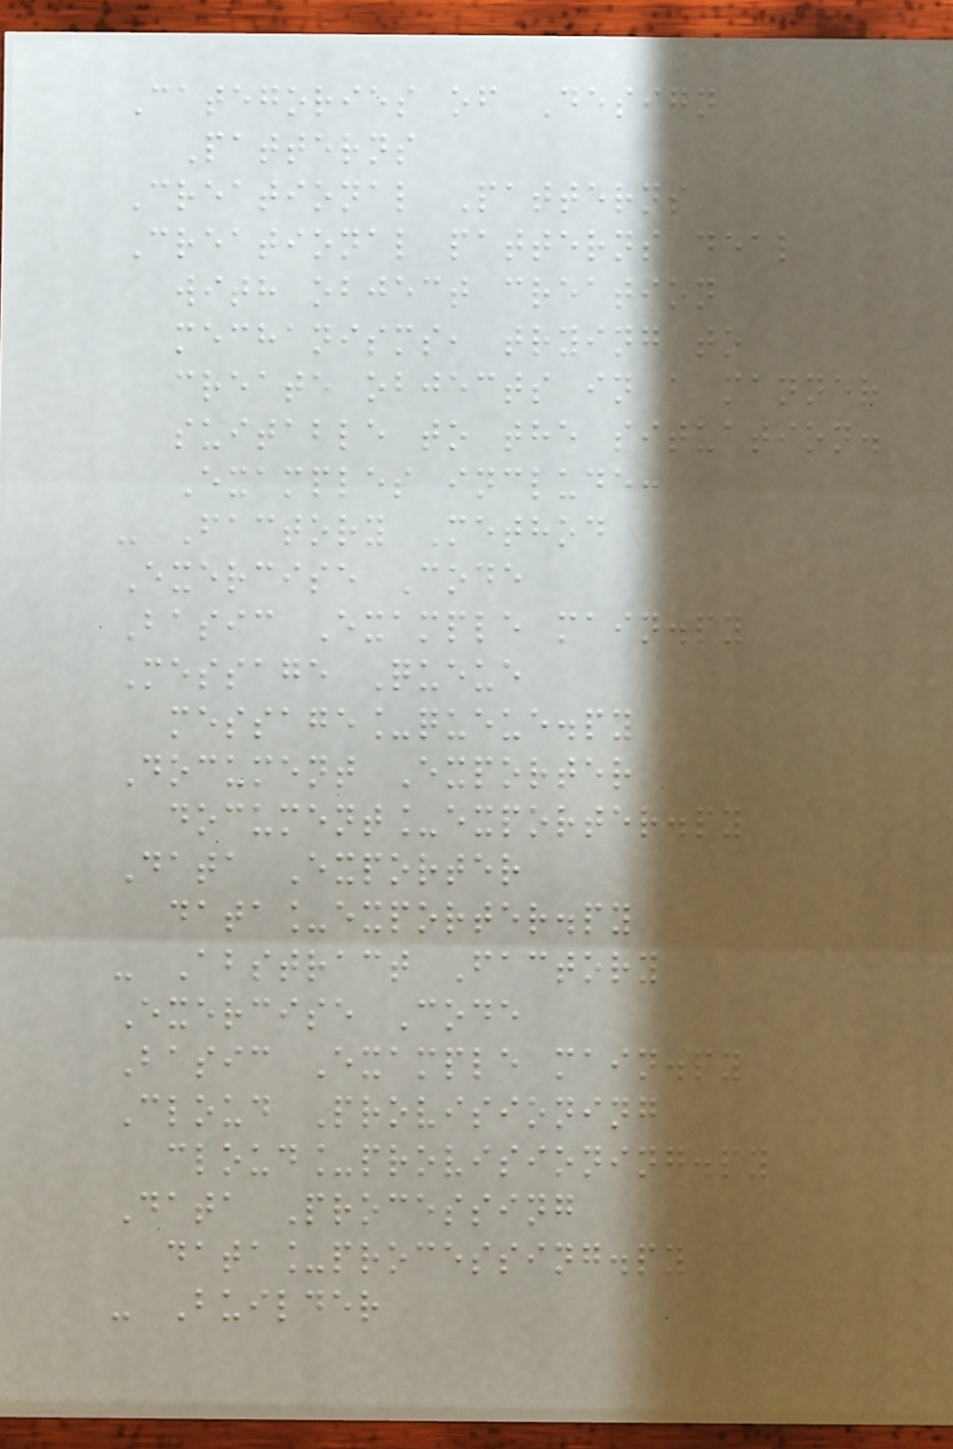Categories of Design
Patterns
Creational Patterns
Creational patterns deal
with object creation
mechanisms, trying to
create objects in a manner
suitable to the situation.
Examples include:
- Factory Method
Exercise Code
Basic Example main.py
Message Queue
message_queue.py
Document Exporter
document_exporter.py
Data Exporter
data_exporter.py
- Abstract Factory
Exercise Code
Basic Example main.py
Cloud Provisioning
cloud_provisioning.py
Data Processing
data_processing.py
- Builder
